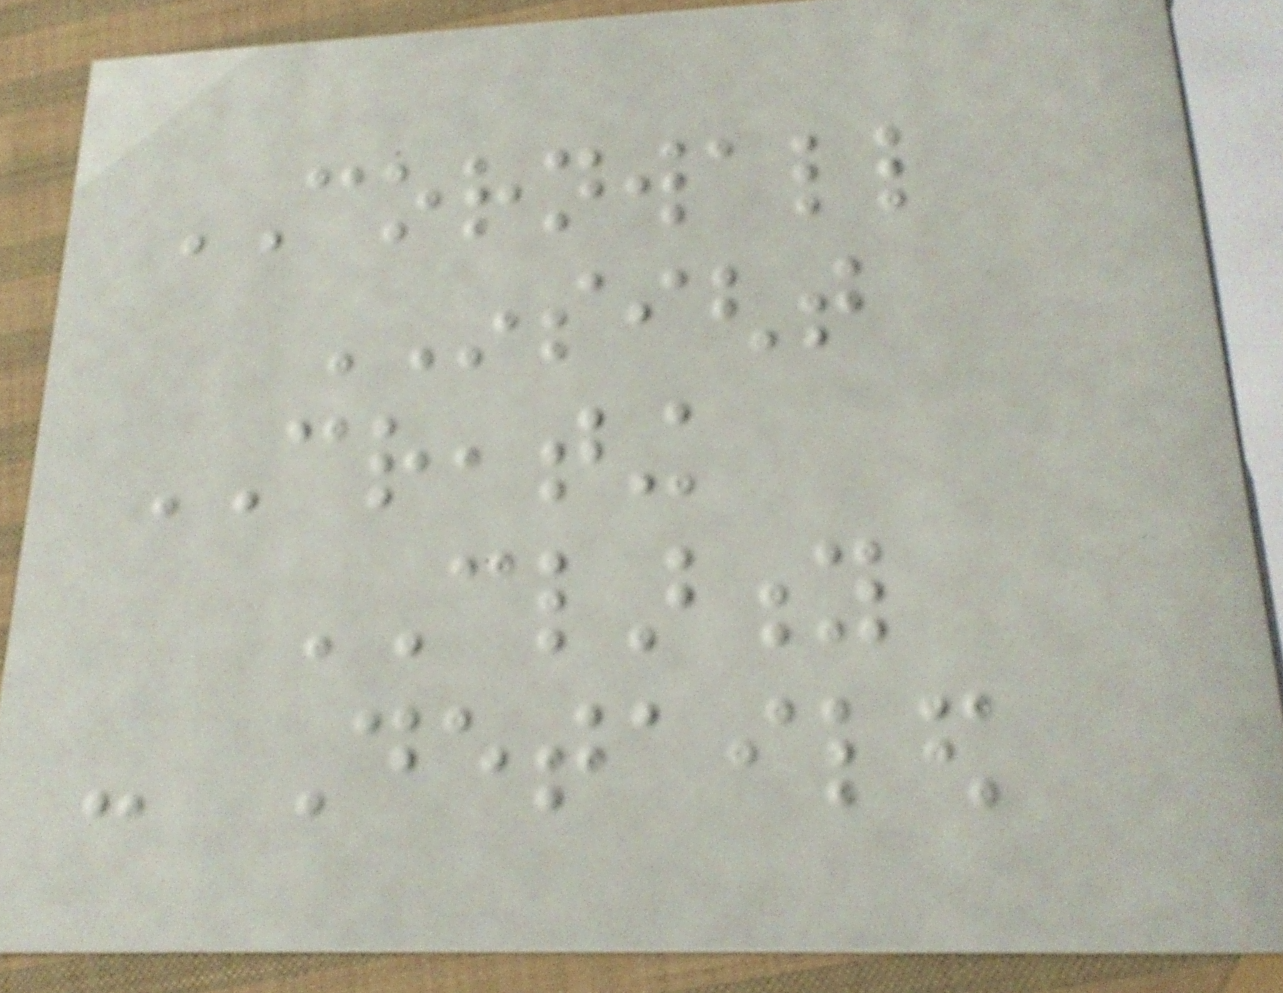CORNWALL
INSIGHT
CREATING
CLARITY
- Detailed
